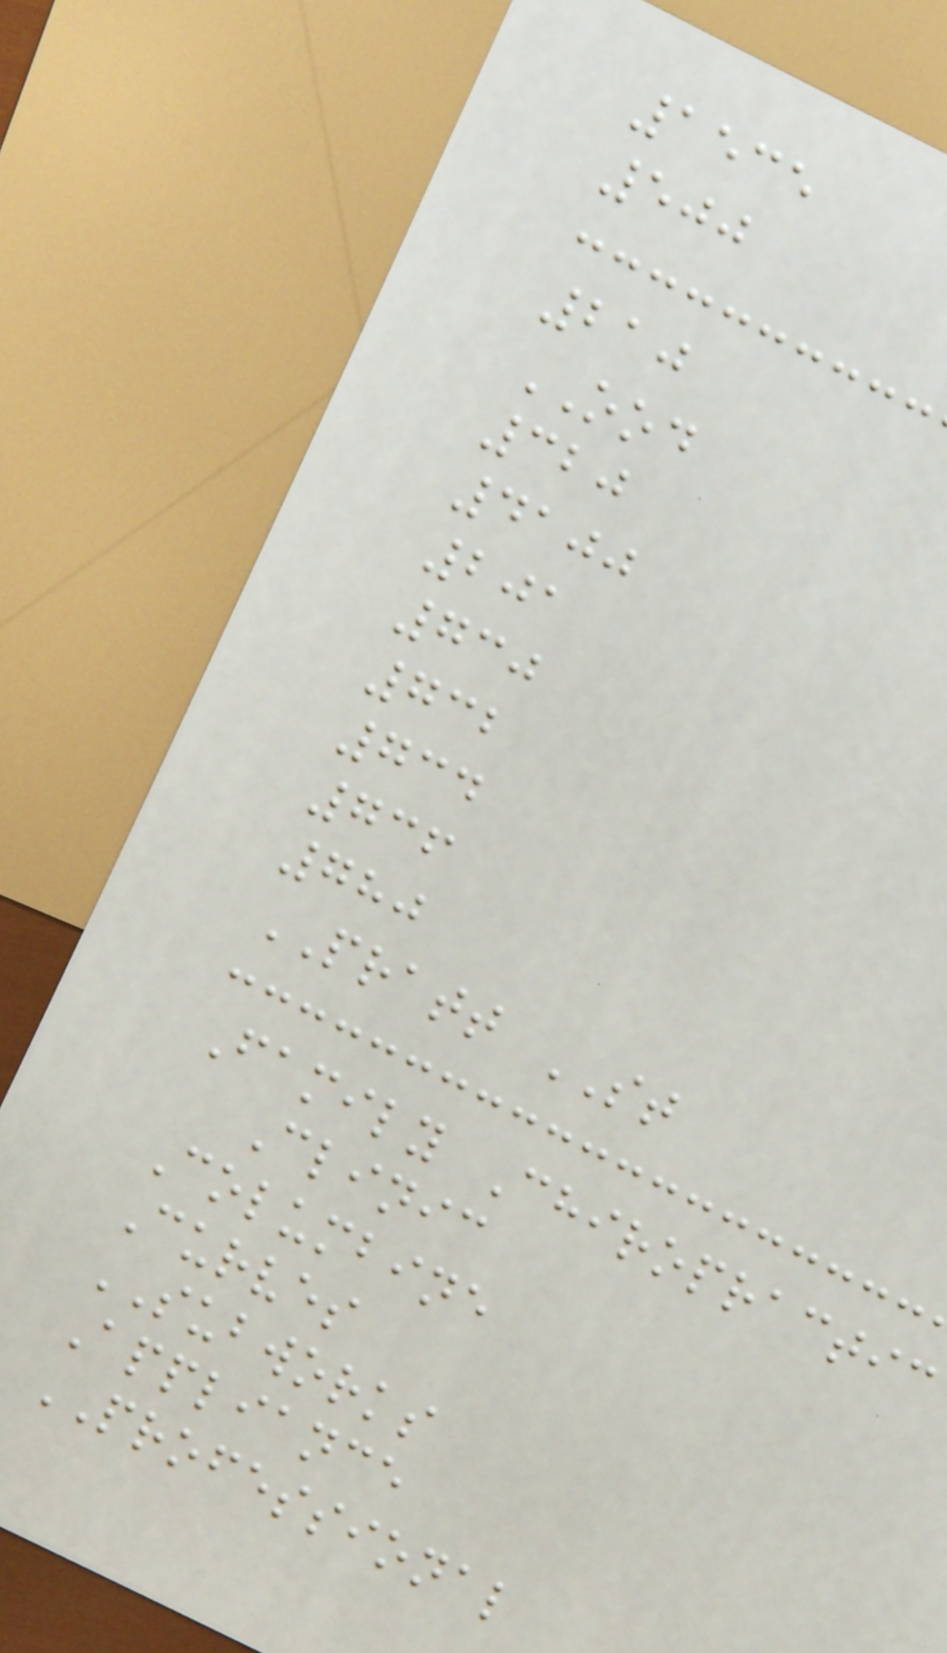1535
500
210
OOD
320
4100
201
730
732
734
736
780
PRATT ST
Family Chiropractic
Clinic
Columbine
Curves
SUBWORKS
Appliance
PROFESSIONAL
